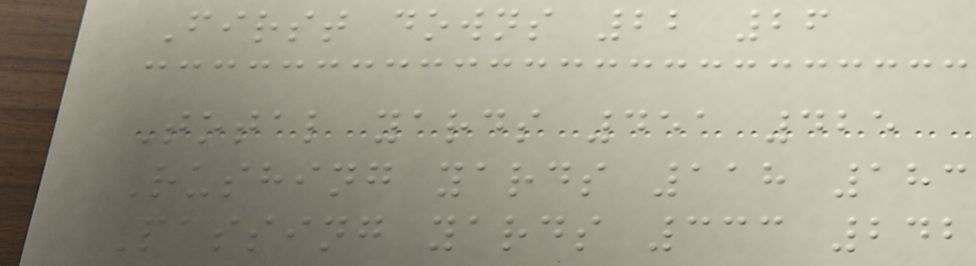First downs 22 26
Total yards 451 425
Rushing yards 118 183
Passing yards 333 242
